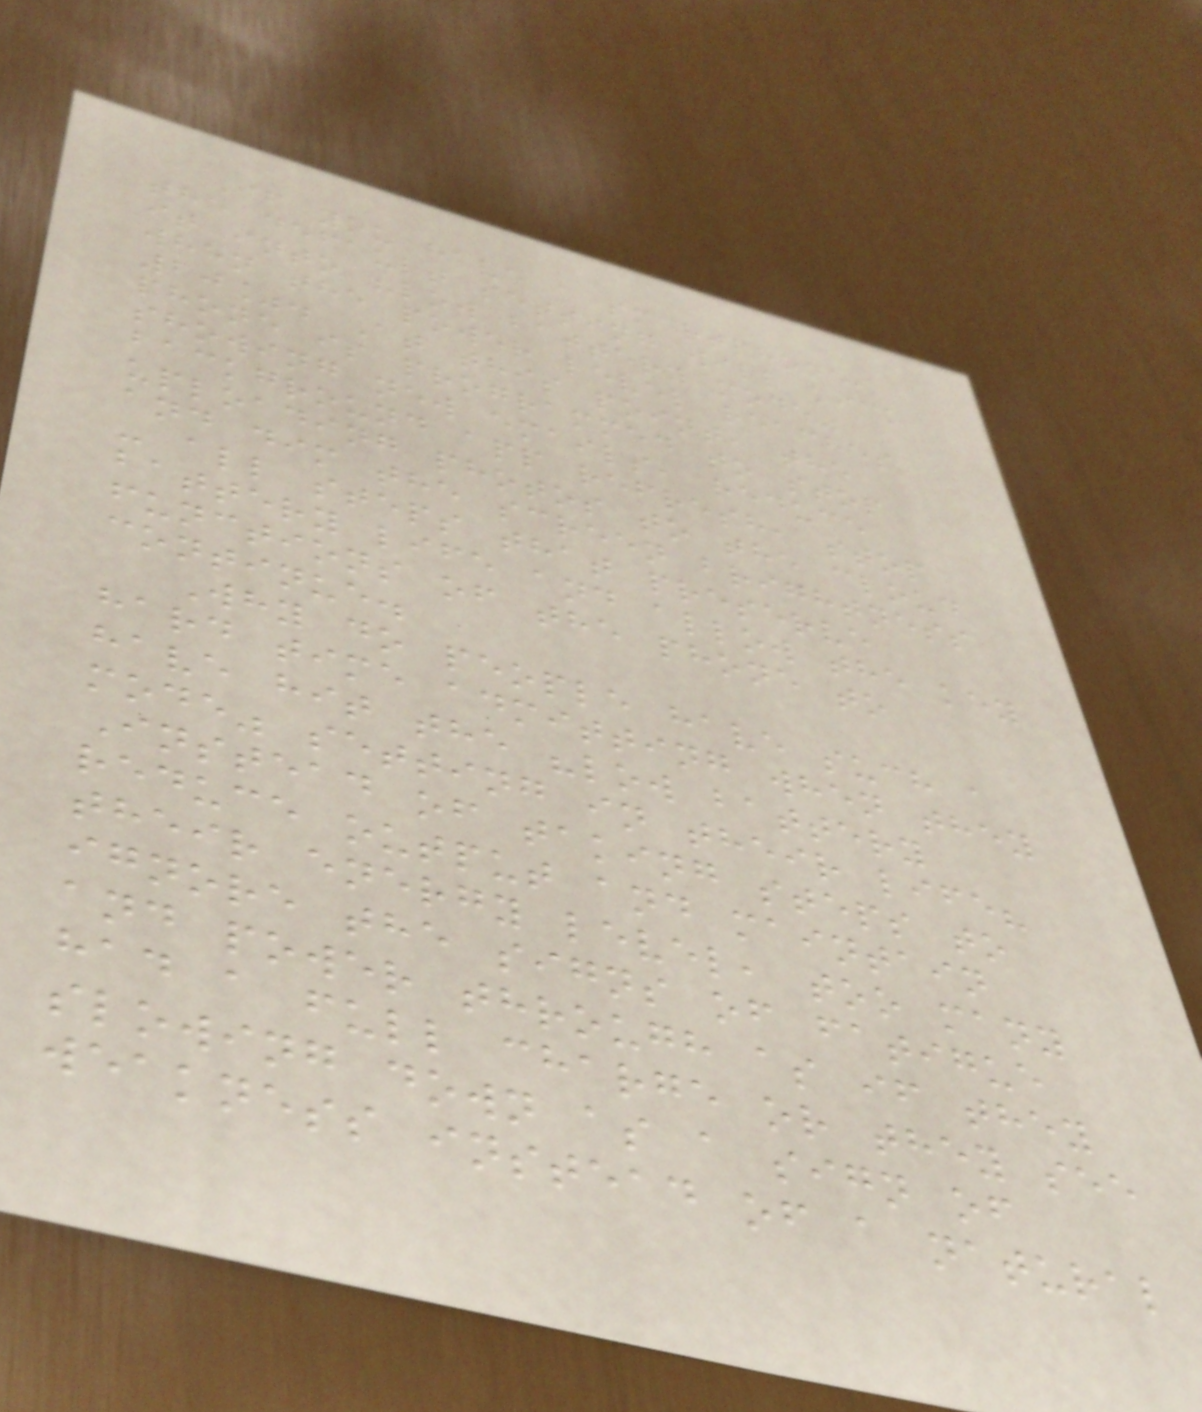If you have a smartphone,
the default setting will kick
it into "low battery mode"
when the power level reaches
20%. At this point, the
phone is programmed to stop
showing new emails, reduce
background app refresh, stop
uploading photos to the cloud
and dim the screen brightness
- all steps that preserve
battery life and allow the key
functions of the phone to
continue.
Why do people have such a
hard time admitting when they
have hit the "low battery
mode" setting in their life?
Instead of taking steps to
reduce output and maintain
their energy level, too many
ignore the signs of fatigue
and power through as if they
had a full charge or they see
slowing down as a sign of
weakness instead of a natural
